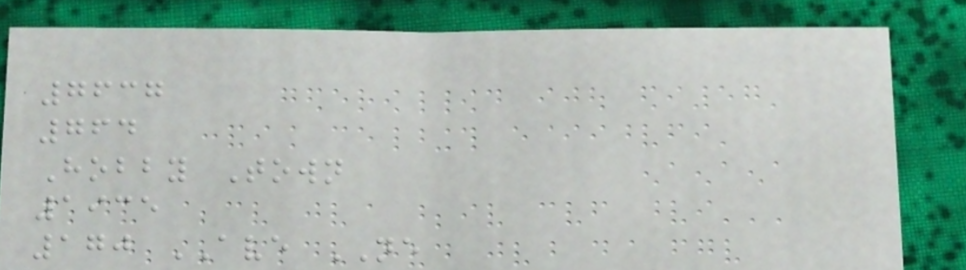7637
764
Hobby Town
1935
170 AVE NE
